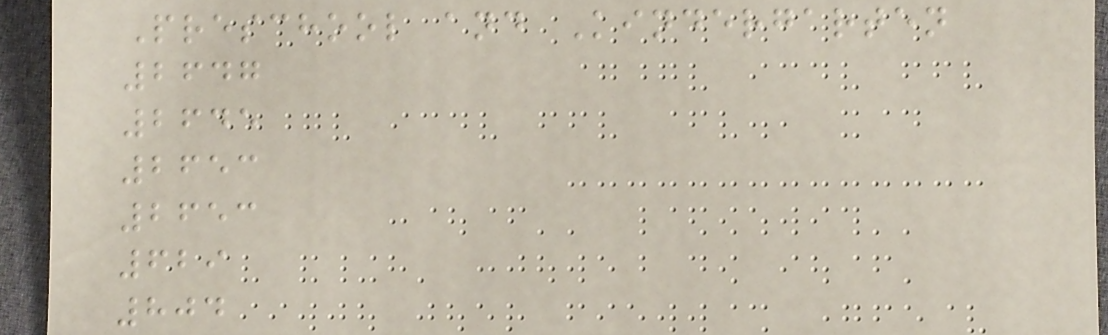Preschool and Kindergarten
2647
2645
2653
2653
629
804
